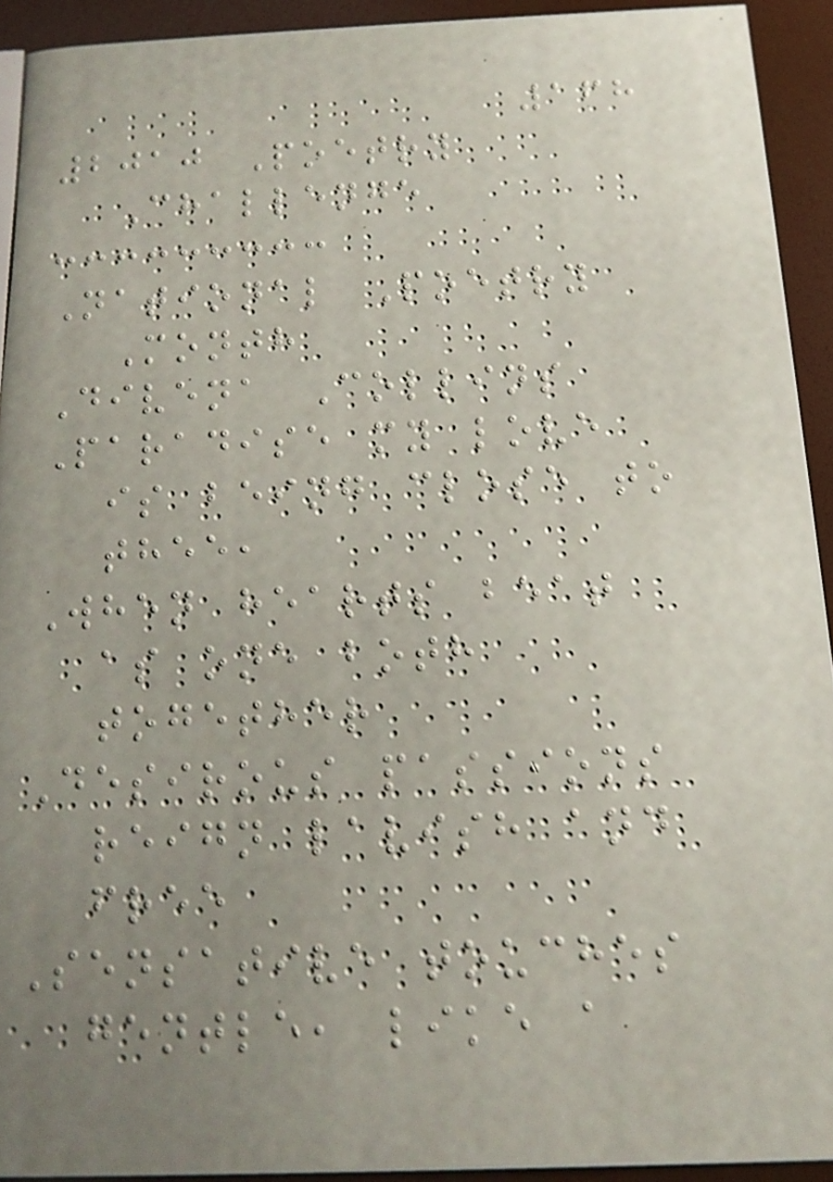168
2010 Poetry
Challenge
National Poetry
Month
Divena Collins
Paradise my love
is being close to
thee,
When hearts beat
as one both
together
Desirous passions
reign lavish and
free
Sensative touches
gentle, like a
